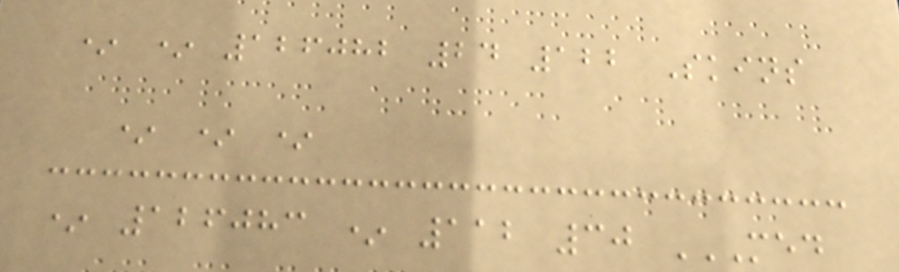* * 126082 24 122 Skins
* * *
* 126083 * 112 30 MED
